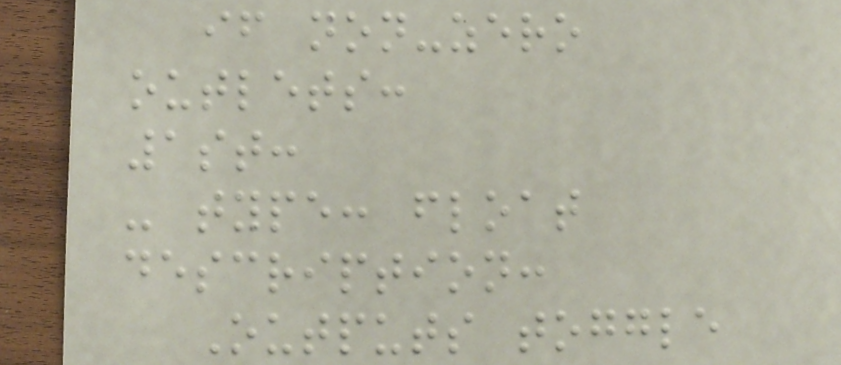if non-zero
outlets:
1st:
- type: float
description:
Outputs toggle
